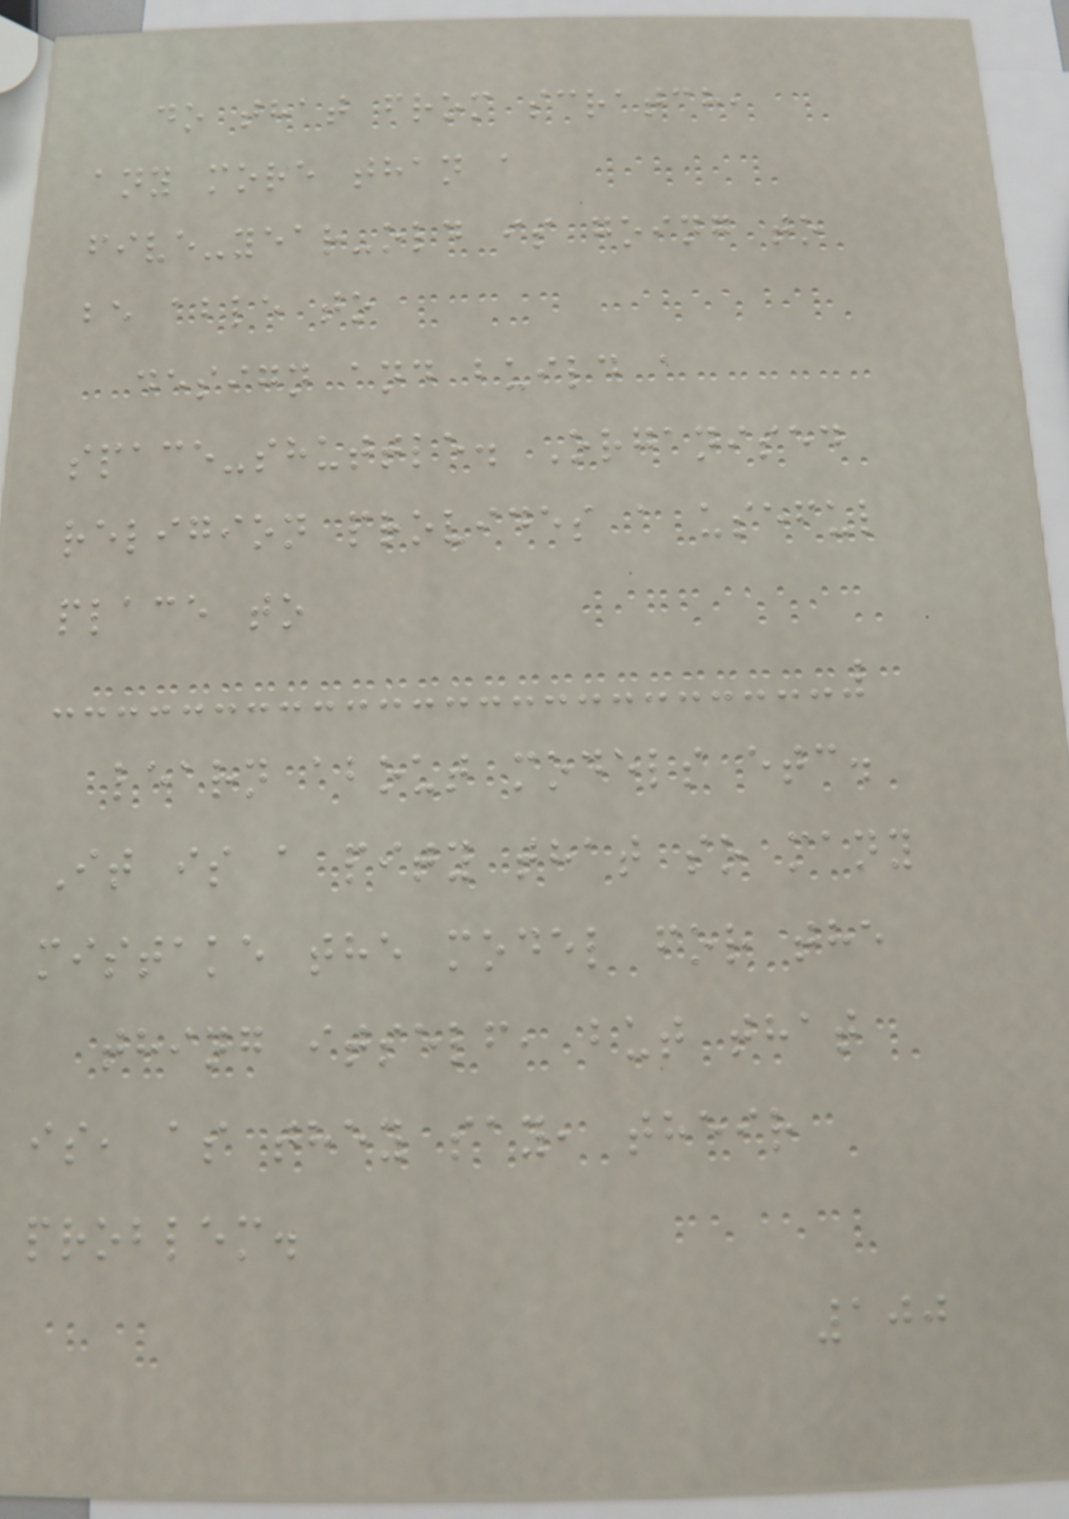do that from scratch,
any more than a
five-year-old is going to
be able to
design and build a
space-shuttle. Organised
religion provides a useful
place to
learn about models etc.
It is a pity that so many
mistake the model for the
thing itself, but that
is, as they say, their
problem.
100
